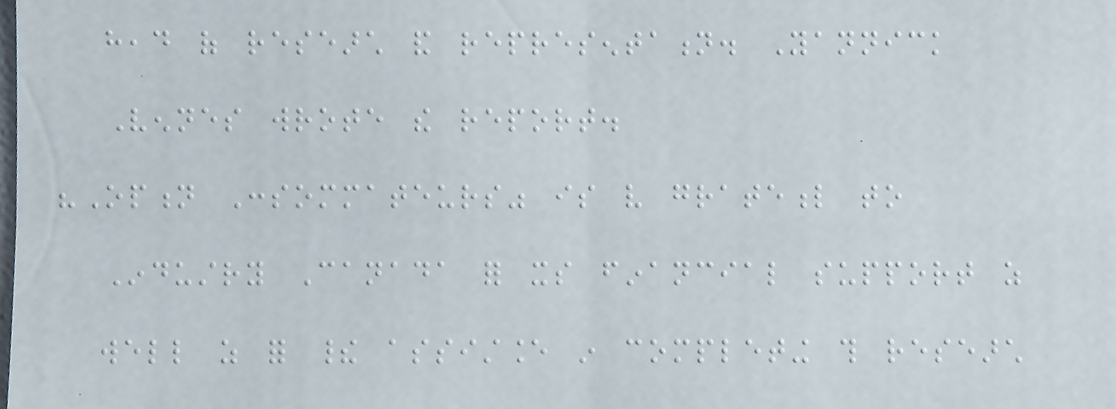head of research and representation. Yannick
Vennes wrote the report.
"Option Consommateurs" is very grateful to
Industry Canada for its financial support as
well as for their assistance in completing this research
